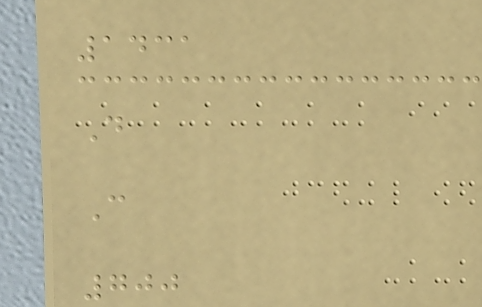1431
D
C
700
